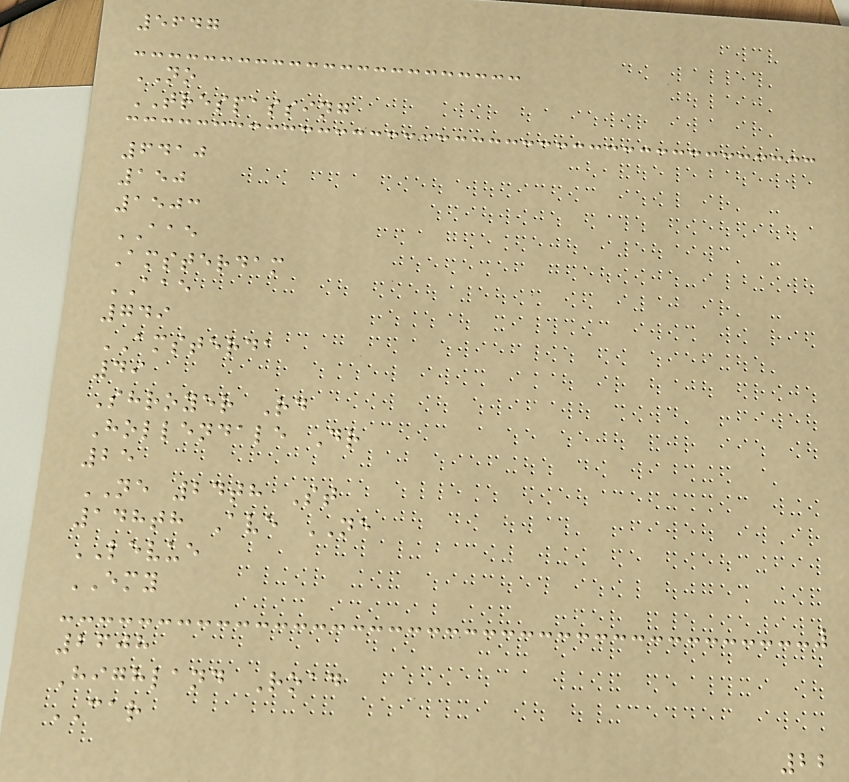5647
NO
TRESPASSING
6410
150
1503
AAE
Amsterdam
AAE
749
AMSTERDA
49
Shroyer Rd
Hollendale Dr
25
NE 24th St
148th Ave NE
LEVUE
EMY
2608
Highland Road
CAR
22
